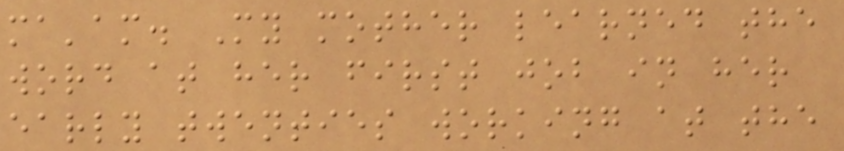ma'am. My mother learned the
word at her first job in her
early twenties working at the
